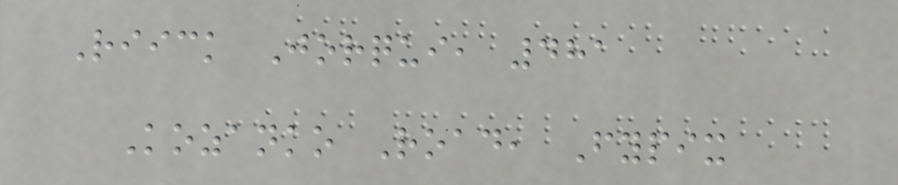Riick Jorqui, 481
Kozanko Road, Fypix
